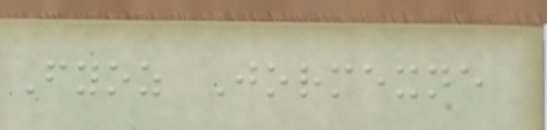Fyoz Jormexne
